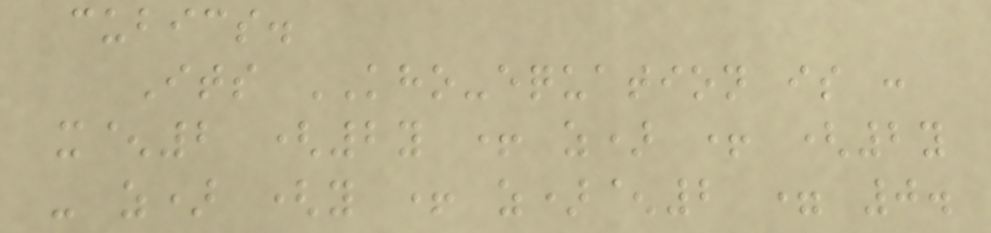cubics.
Its KHO-equation is :
x^2 (2y + z) + (2y
- z) (y + z)^2 = 0.
